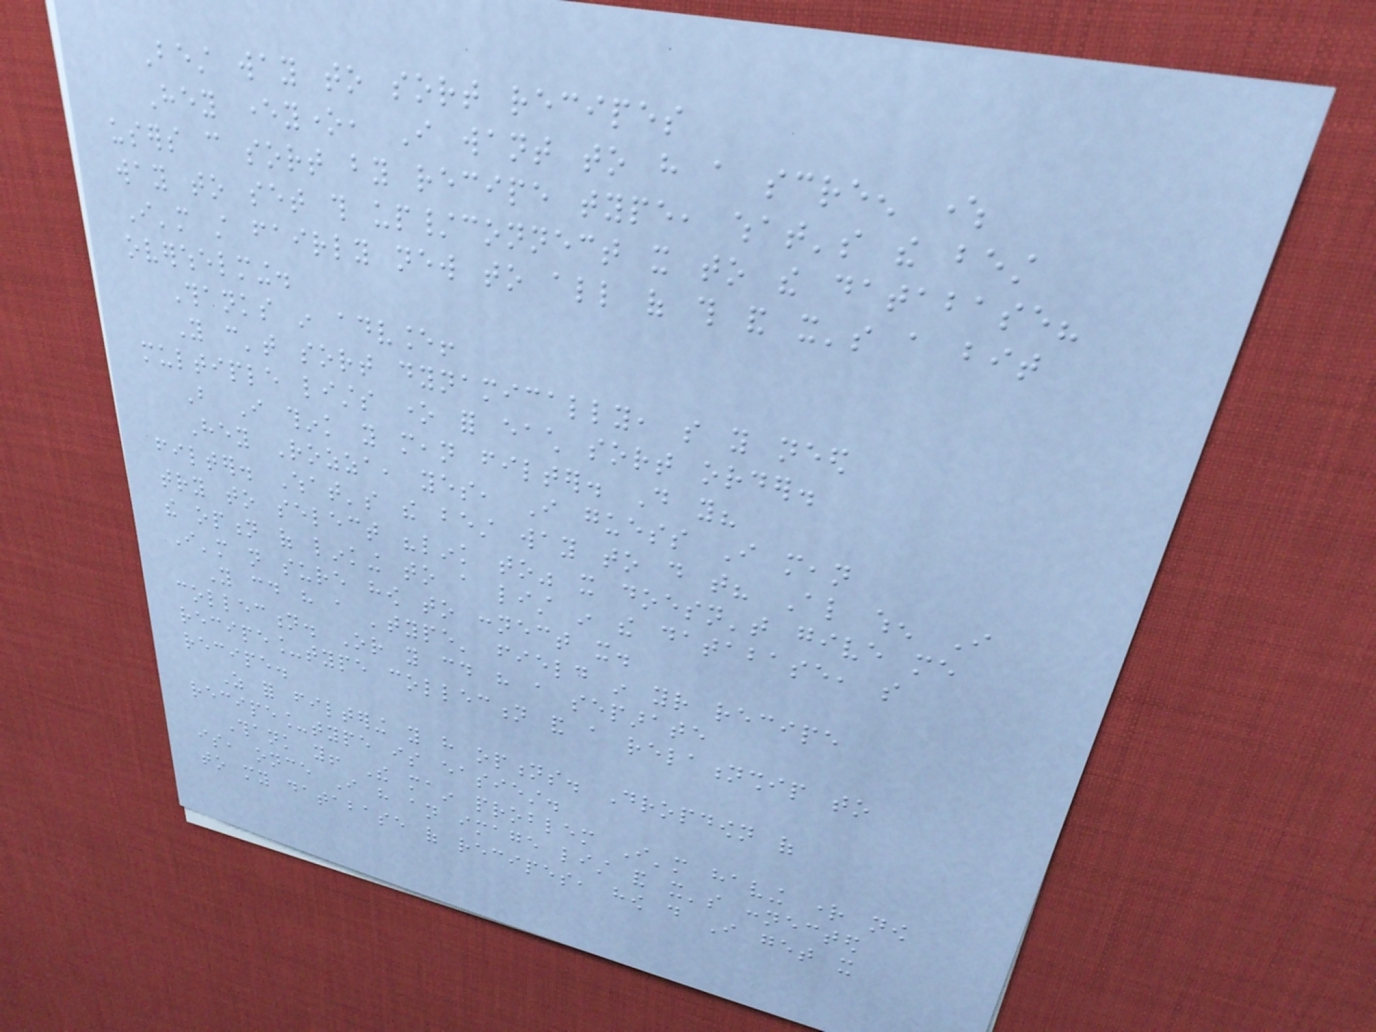Best way to sort recipes
Hey everyone, I want to have a screen where
users can sort by recipe type, what's the best
way to set this up/connect it to the database?
I'm still fairly new to all of this and it's a bit
overwhelming.
Thanks in advance!
You can't sort dynamically, so you need
multiple lists one for each sort order.
But I think you mean filter. Do you?
Hey Rozza, yes, I guess I mean
filter. What's the best way to do that? Also when I
try to select "link to" it doesn't give me
the option of linking to a list in the database, so
I'm not sure how to connect it.
You could have a 'type' field in your recipe
collection. Or you could have a separate
recipe_type collection and a relationship to
recipe.
As for filtering you have options. Dropdown of
recipe_type is easiest.
Thank you! The main problem I'm having right now
is, once I have an image list and it's connected
to my database of recipes, how do I get it
